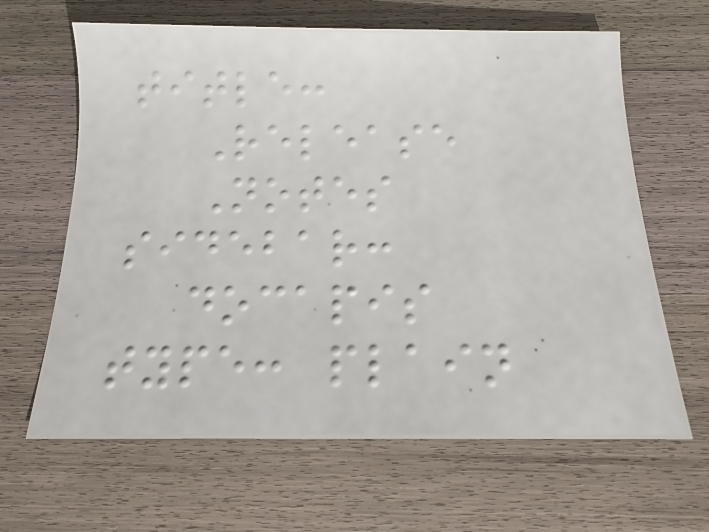title:
Release
Notes
sidebar:
docapis
type: plain
